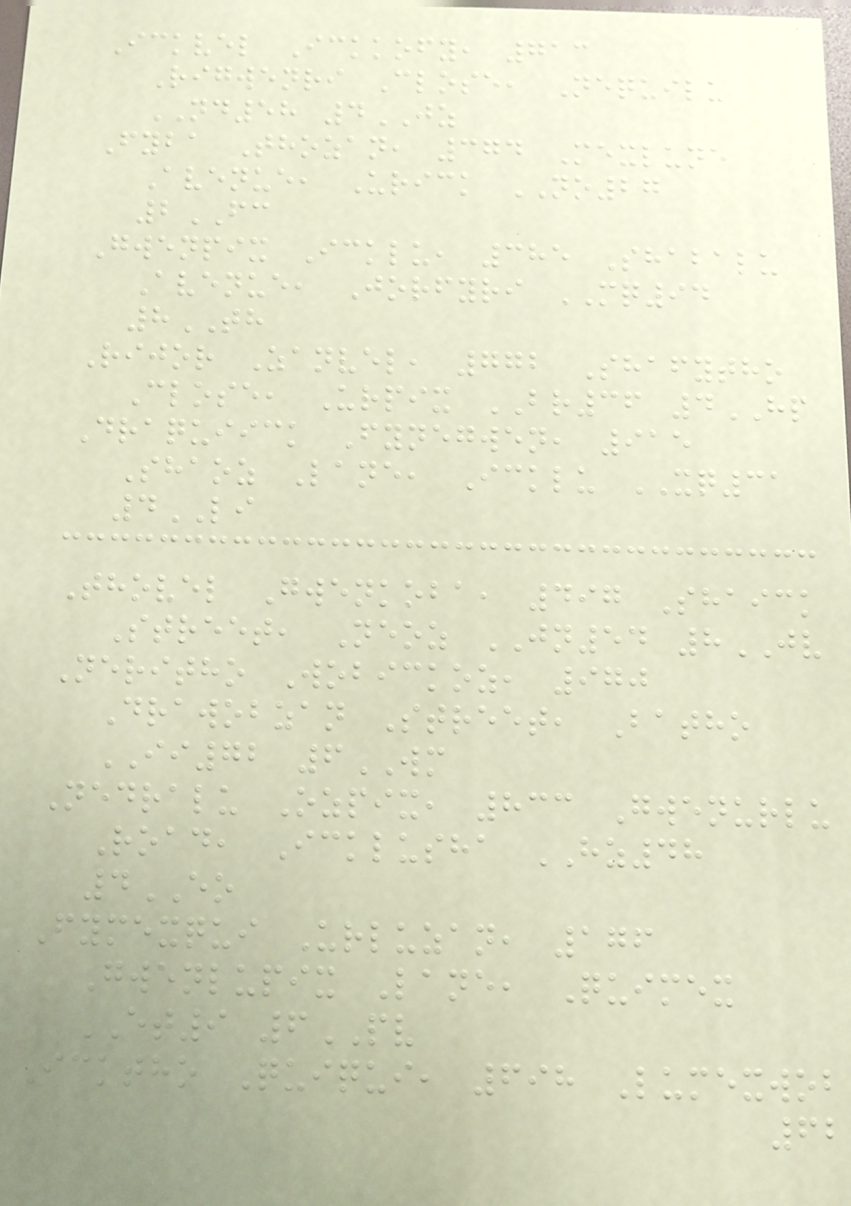Ickvel Ickkofy, 713
Rigwenri Close, Nequilu
ND58 4JZ
Fyba Thozan, 374 Mexlune
Avenue, Urick NO27
2FC
Gwenpix Icklu, 385 Shabalu
Avenue, Jorfyri MQ94
8TH
Rijor Zanvel, 772 Shafytho
Close, Urpix BR36 4HP
Draquiick Fynegwen, 915
Shaoz Lane, Icklu XQ31
4LI
Thovel Gwenkoba, 497 Shaick
Street, Neoz JN54 8JV
Neritho Wobickoz, 970
Drawobzan Street, Batho
II72 6WM
Nedralu Ozpix, 833 Gwenurlu
Road, Icklusha HZ48
4EO
Fymexqui Urluzan, 176
Gwenlupix Lane, Quimex
ET9 6PV
Icktho Quiqui, 698 Lumexwob
62
